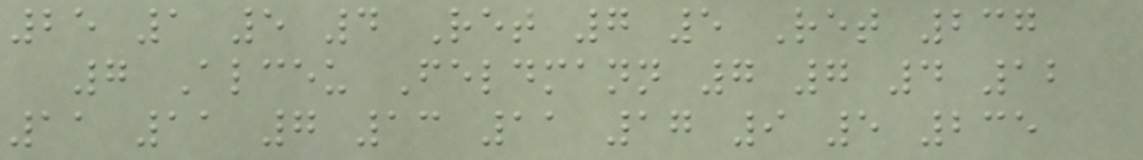25 1 5 4 Ret 7 5 Ret 237
7 Alceu Feldmann 7 7 4 12
11 11 7 13 11 17 9 5 235
